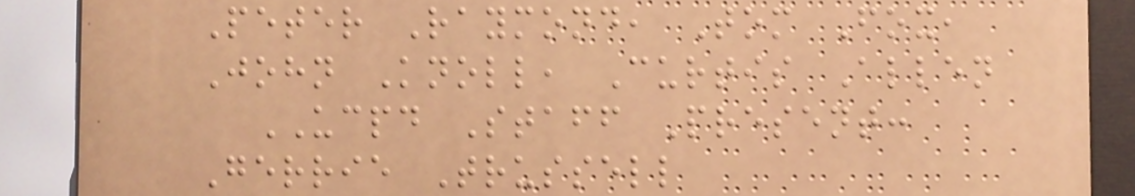Peter Raymond, Tom Fox,
John Knoll, Curtis Allen
UCPD Staff Present:
Gerrie Trussell
